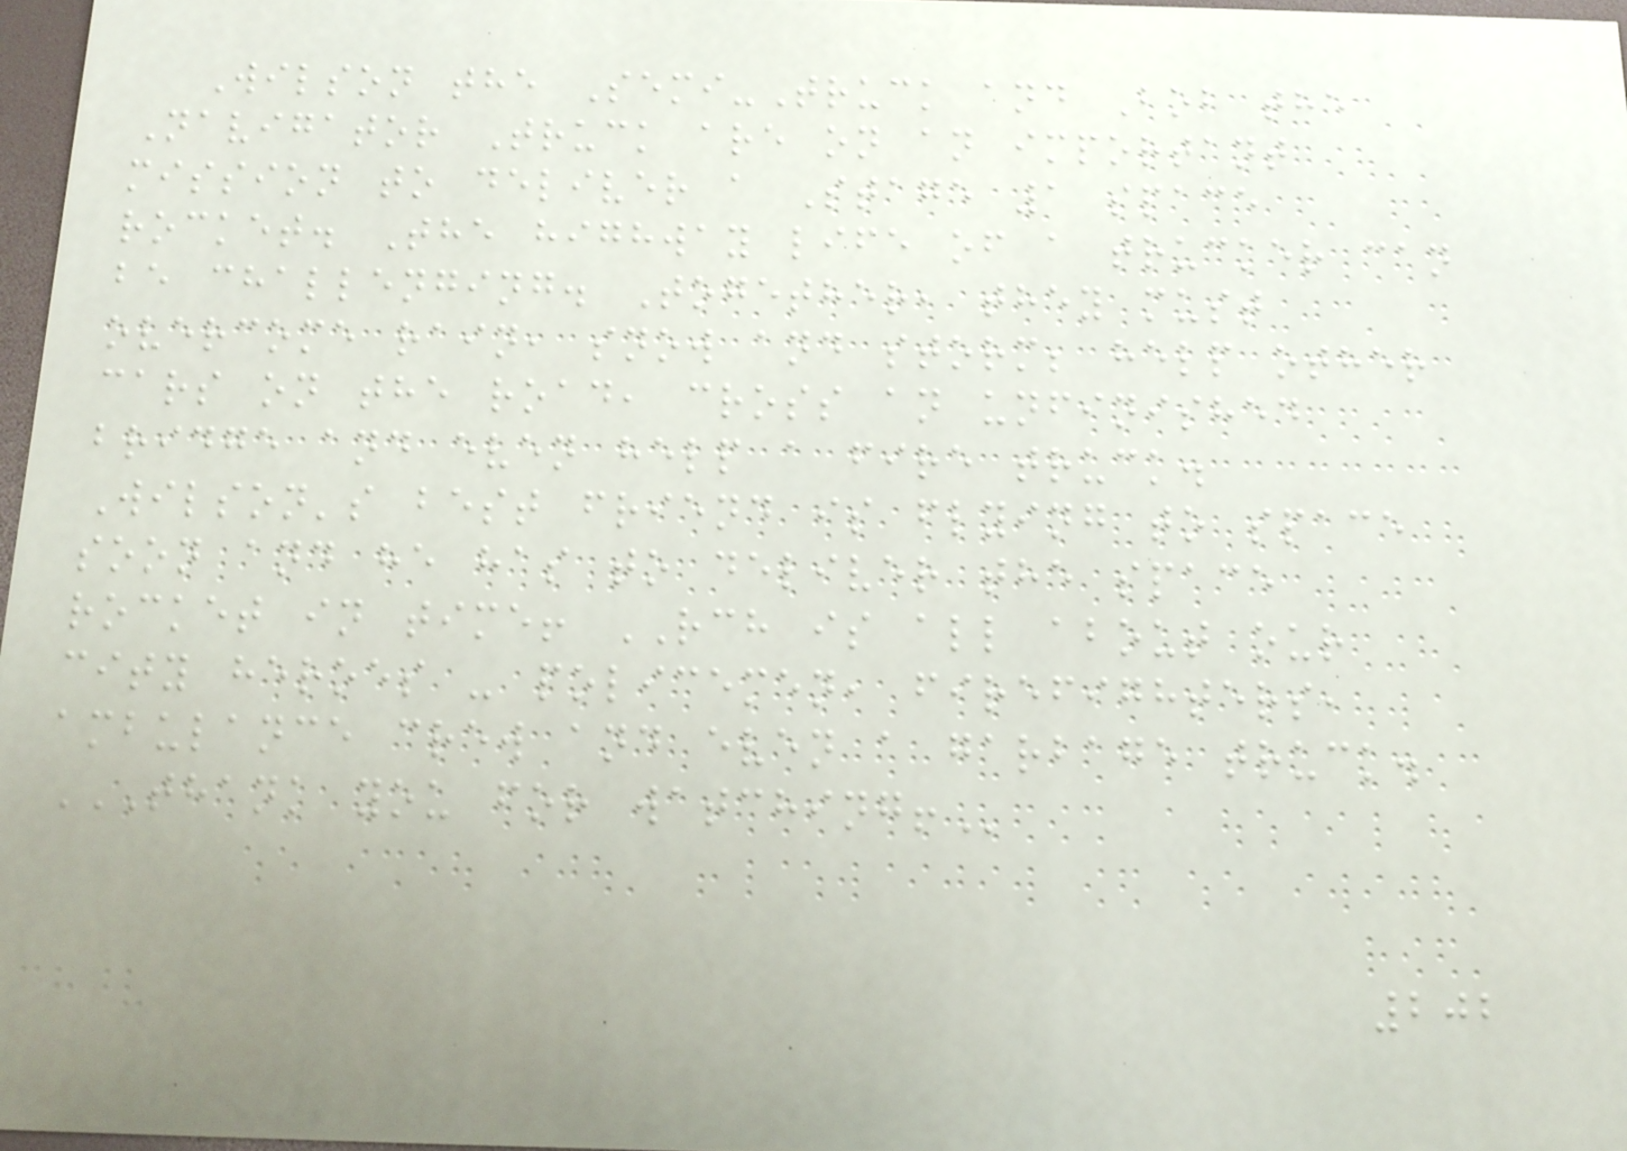Wilson the Semi-Truck and Bob the
Navigator Truck are on an important
mission to deliver a Stage 1 space
rocket. The highway life of a trucker can
be challenging. Together, they must
overcome rain, snow and storm; help other
cars on the road, cross an unfinished
bridge and even help a fire truck.
Wilson's best friend is flying to space
soon and he has to deliver the space
rocket in time! RCH is all about our
city heroes - policemen, firefighters,
ambulance crew and even a garbage truck.
THANK YOU FOR WATCHING!
202
